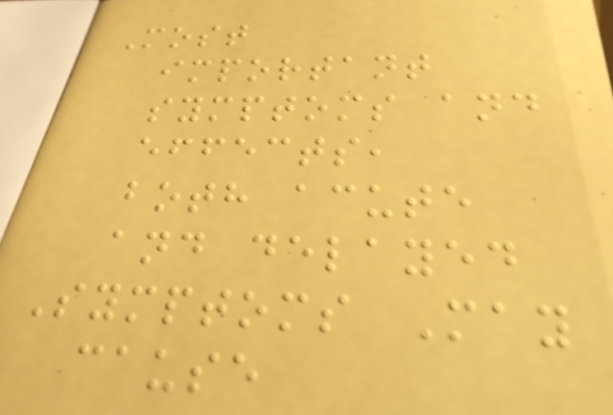Most
important
symptoms and
effects,
both acute
and delayed
Symptoms May
cause
